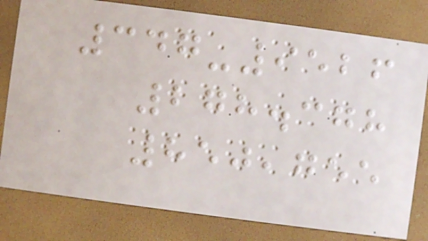347-9526
278.378
850,755
